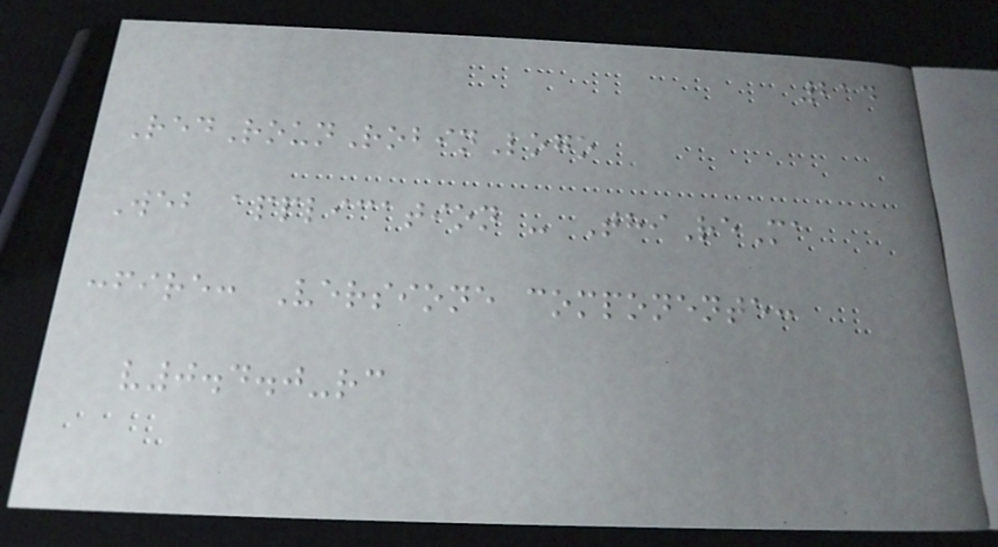214
RedRounRobinLogo
Web application - ThiReMa
:fire: Versione componente:
v0.4.0-rc
